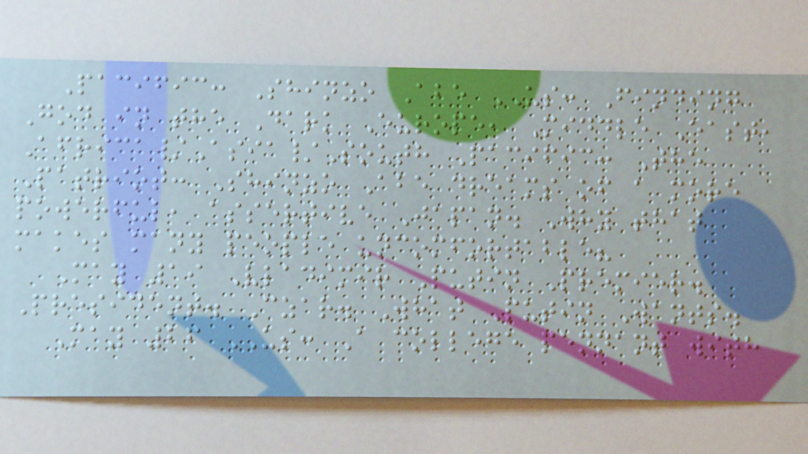Pacific: Shinzo Abe US: Finding
God in the Dark Europe, Middle East,
Africa/Asia/South Pacific: The
Patriot: Shinzo Abe dreams of a more
powerful, assertive Japan. Why that
makes many people uncomfortable?
May 19 Vladimir Putin Premier.
President. Czar. What Putin Wants.
May 26 US: A college pennant with
